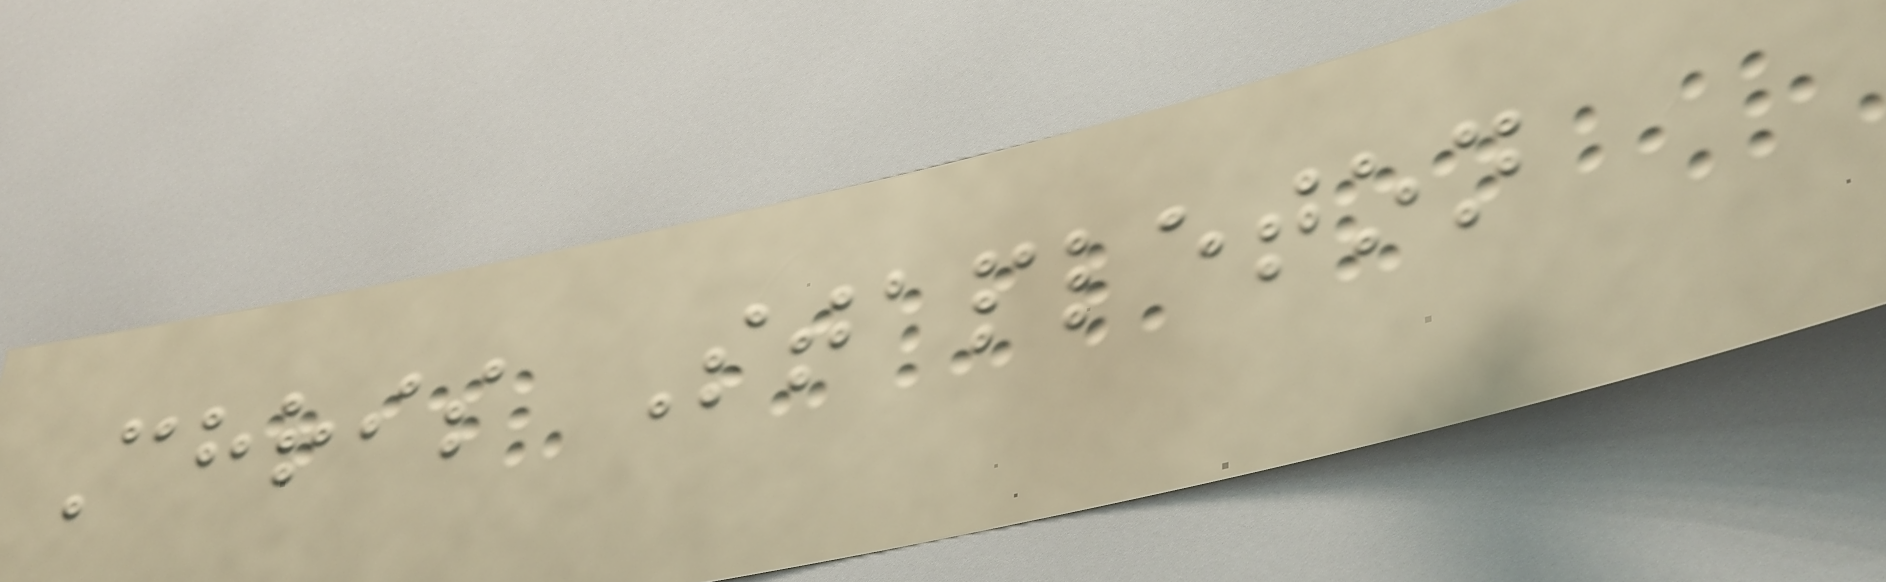Chris Stapleton
